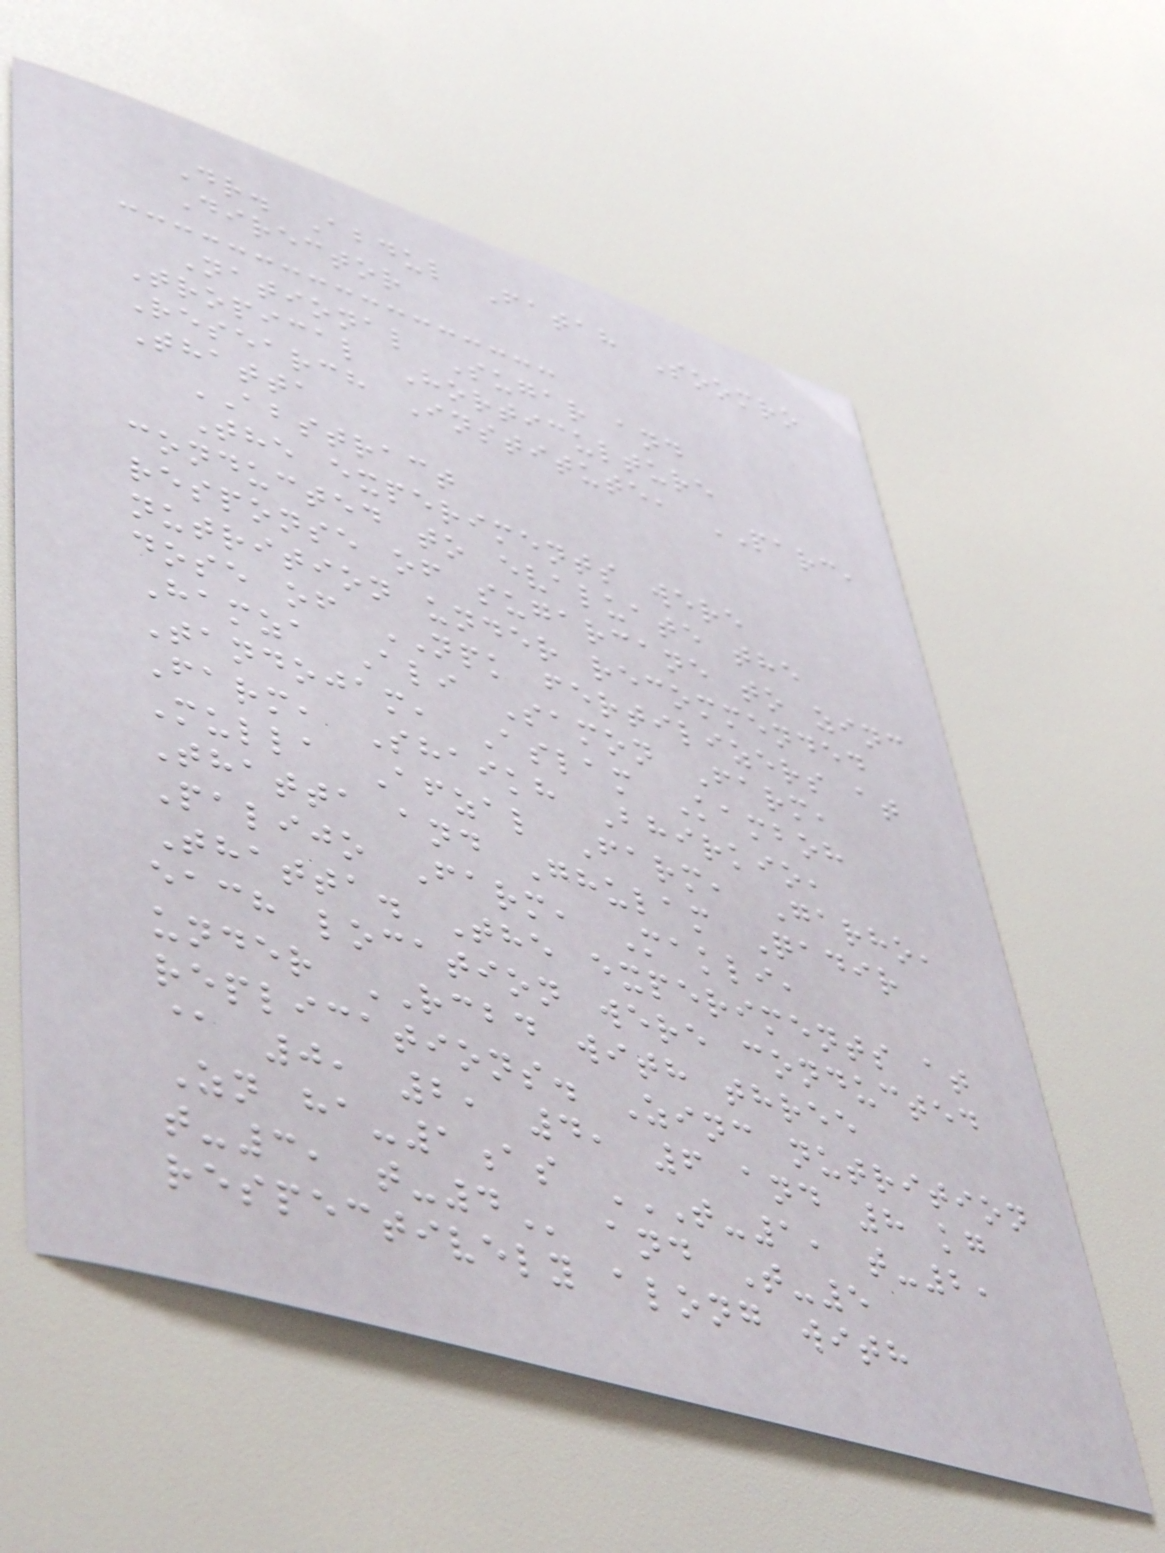Dr. Abdul Fatah Soomro
Director
National Sugar and
Tropical Horticulture
Research Institute, PARC,
Thatta
ABSTRACT
The experiments were
conducted to evaluate the
response of sugarcane to zinc
nutrition under recommended
dose of NPK fertilizers at
Hamza Ali Samon Farm,
Tandojam, Aslam Kamboh
Farm, Shaikh Bhirkio,
Mulla Afzal Farm, Garho,
Thatta and Ghulam Qadir
Palijo Farm, Makli,
Thatta. The experiments at
each location were conducted
under RCBD with three
replications. Zinc nutrition
@ 0, 2, 4, 6 and 8 kg
Zn ha-1as T-1, T-2,
T-3, T-4 and T-5
respectively along with
